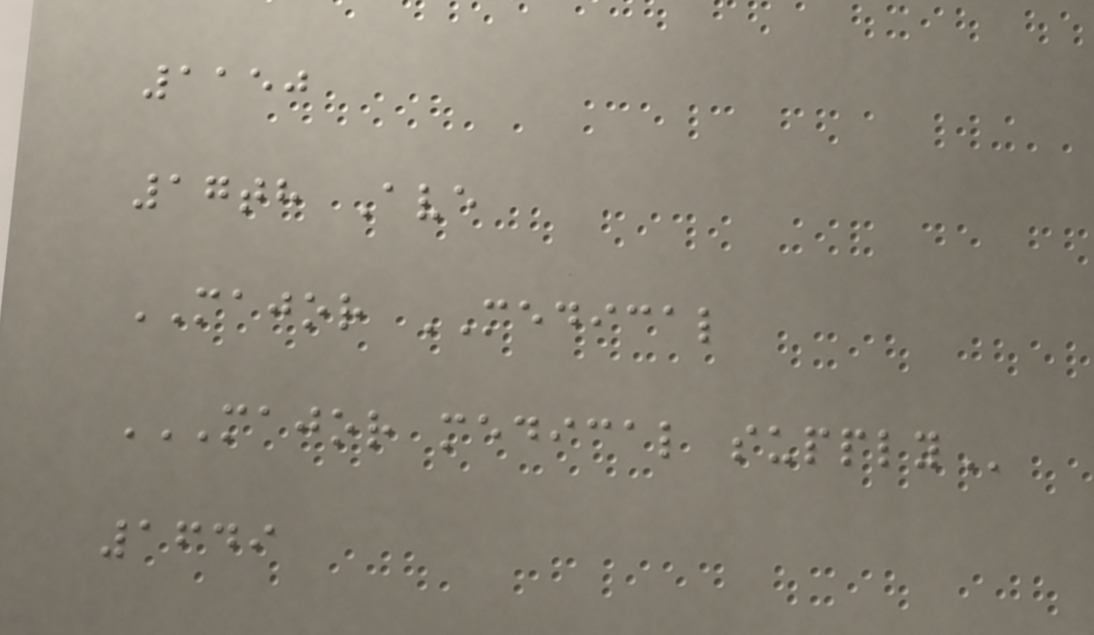1150
17th Ave
MAJOR MEDICAL
MAJOR MEDICAL SUPPLY
1649
